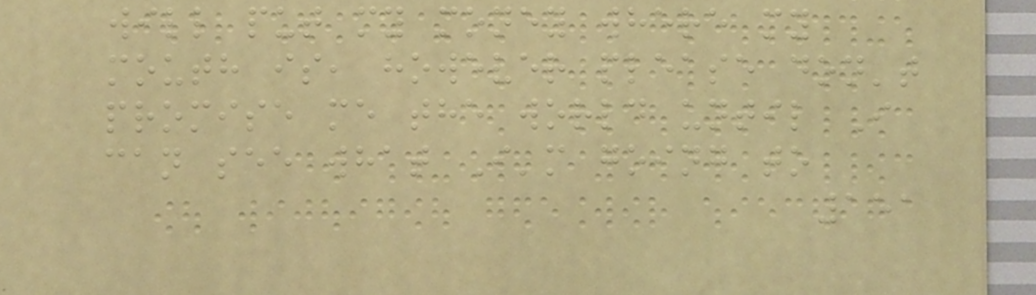will put my money where my
mouth is, however please don't
promise me the world until I
can see what I'm going to
151
